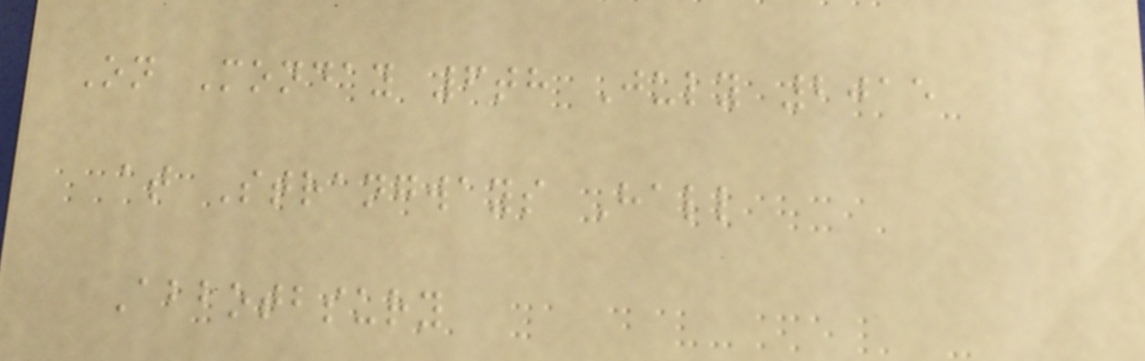On Monday 6th July 2015
at Strangways Hall
Abbotbsury
